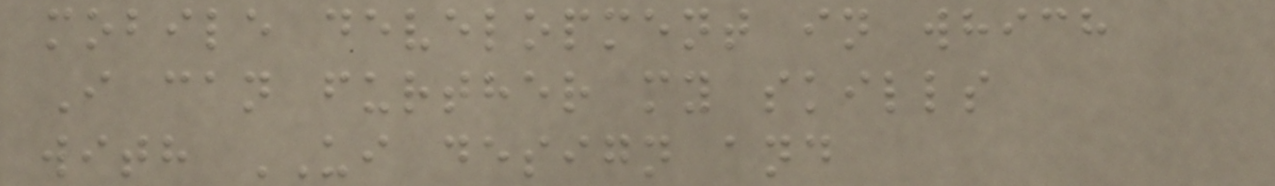mobile development in which
I can further my skills
with UI design and
